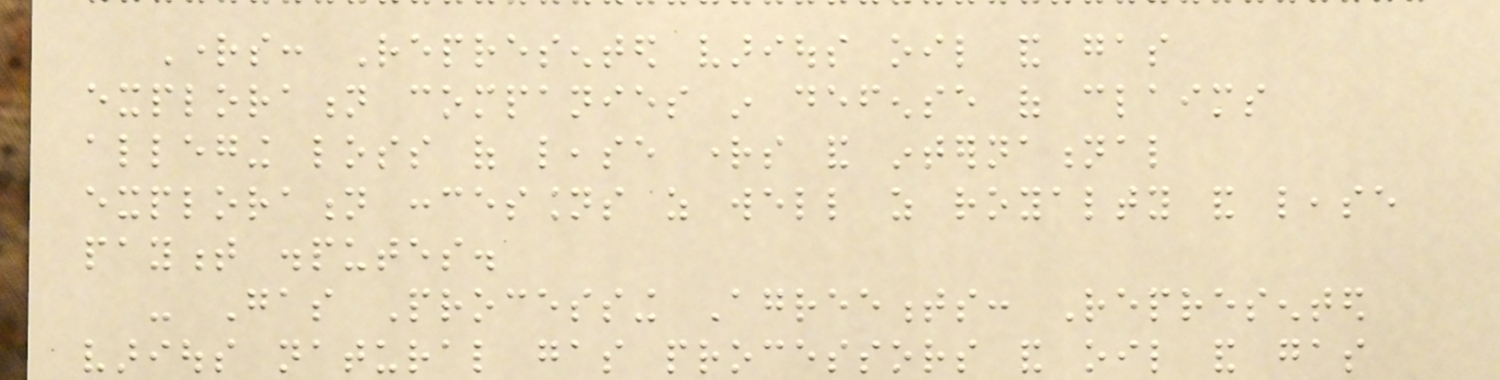Rights: Represented various oil and gas
exploration companies in defense of claims
alleging loss of lease rights and international
exploration concessions as well as royalty and lease
payment disputes.
- Gas Processing Agreements: Represented
various natural gas processors and oil and gas
